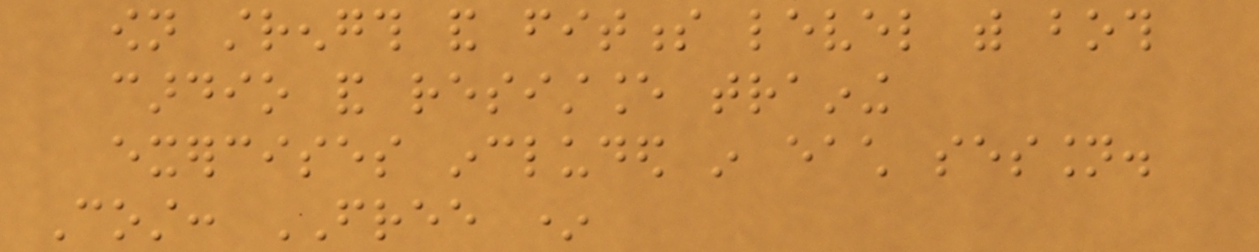own strength and fitness level with both
cardio and resistance training
exercises included in each session.
Cost: FREE *
